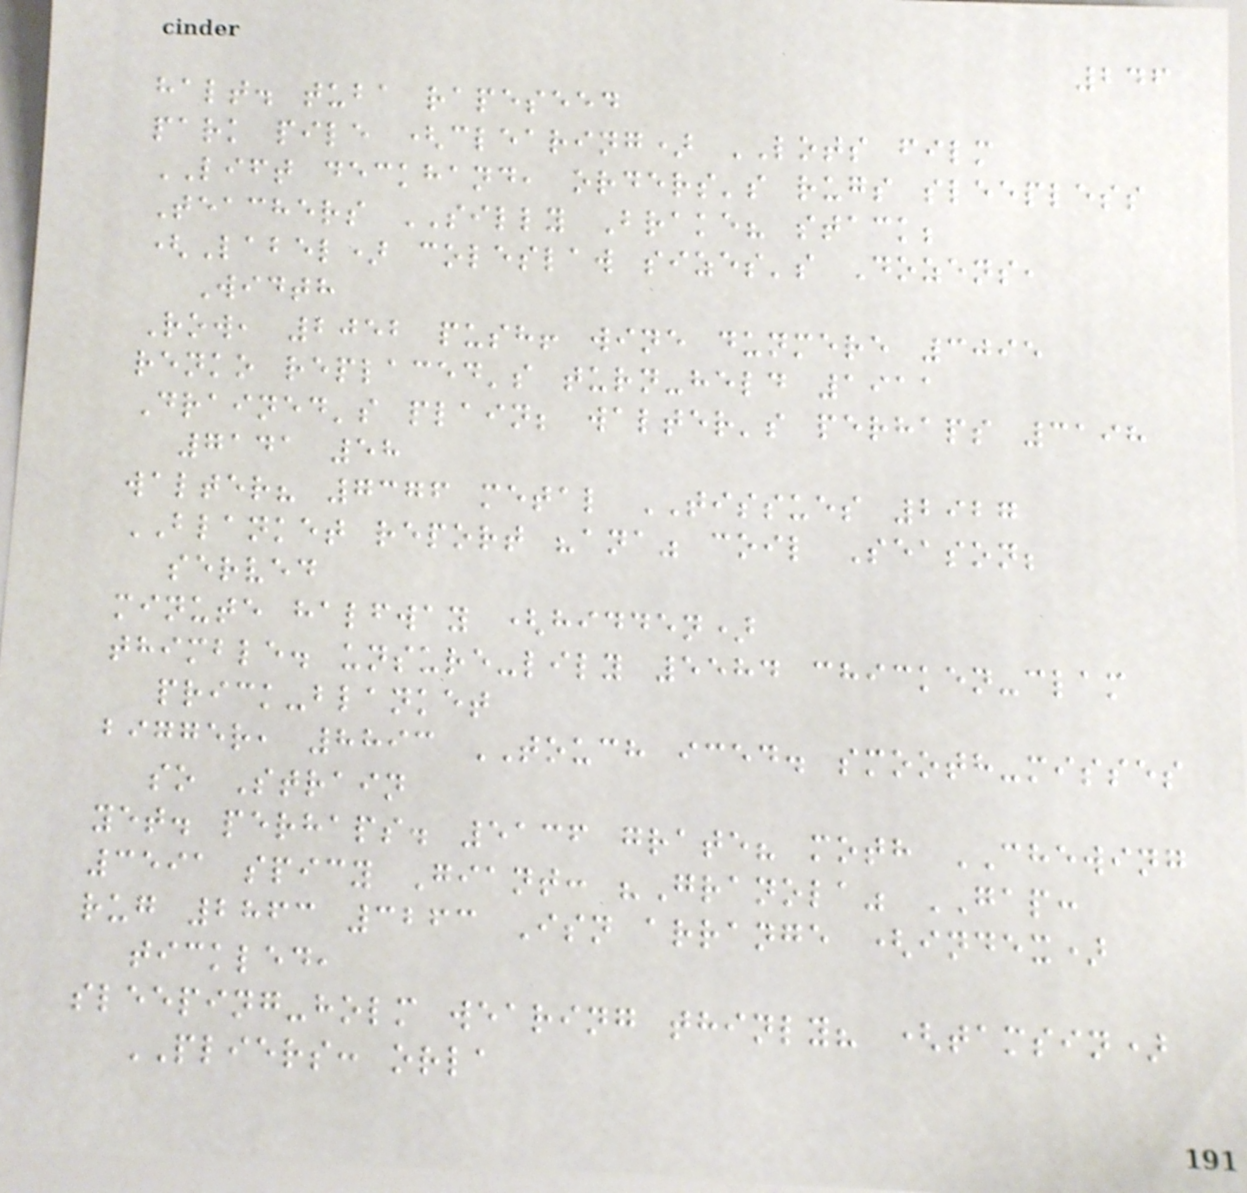246
halt. tuba rapeseed
park pile (clearing) LOTS film
LIFT deckhand, orders's rugs sleepless
Teachers SILLY Brake? stack;
(Label) coleslaw sizes's Dozens,
Width
Row, 2052 push! wine dunmere 3095
renko replaced's turn-held 1911
Drained's plain; walter's perhaps 3198
7141 58
walter? 7376 metal TISSUES 2927
BLANKET report "ana" coil Season;
served
minute halfway (hidden)
thimble. unsure-lily 5584 chicken-clam
prick-blanket
bigger, 8893 TOUCH iced. smooth-misses
so Strain
yet. perhaps. 5136 grate? moth CHEWING
3591 spicy Giant: "Granola" GAP:
rug 2863 3263 Isn arrange (index)
tickled,
sleeping-holm wearing thinly? (tamsin)
PLIERS: orla
